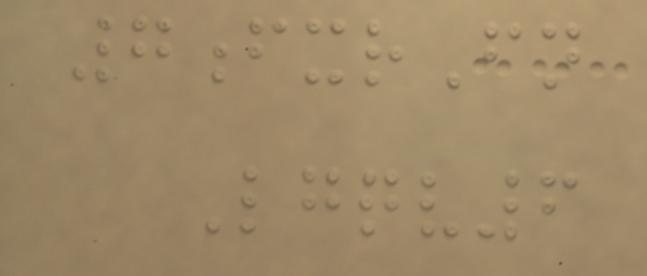7fxrFn
Lgqv6
